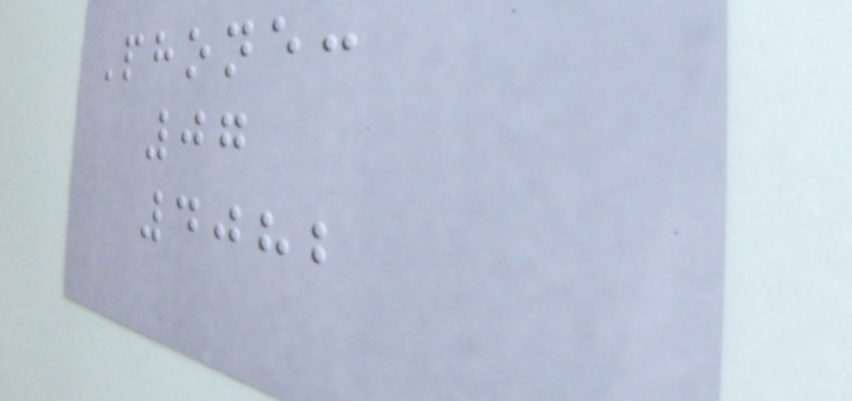Phone:
07
4082
